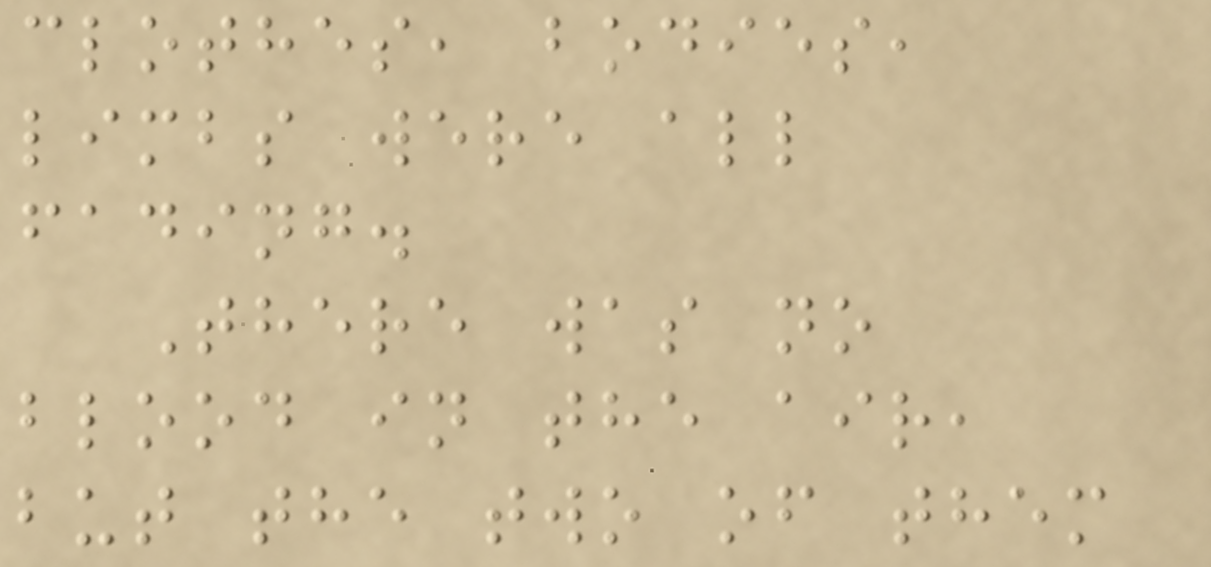clothes, bodies,
limbs were all
fading.
There was no
blood in the air,
but the two of them
